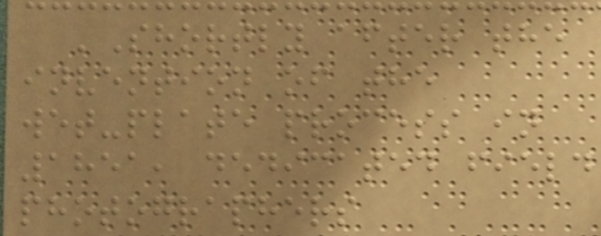'Shortly after the
invention of the
wet-plate process in
1851, dedicated field
photographers
